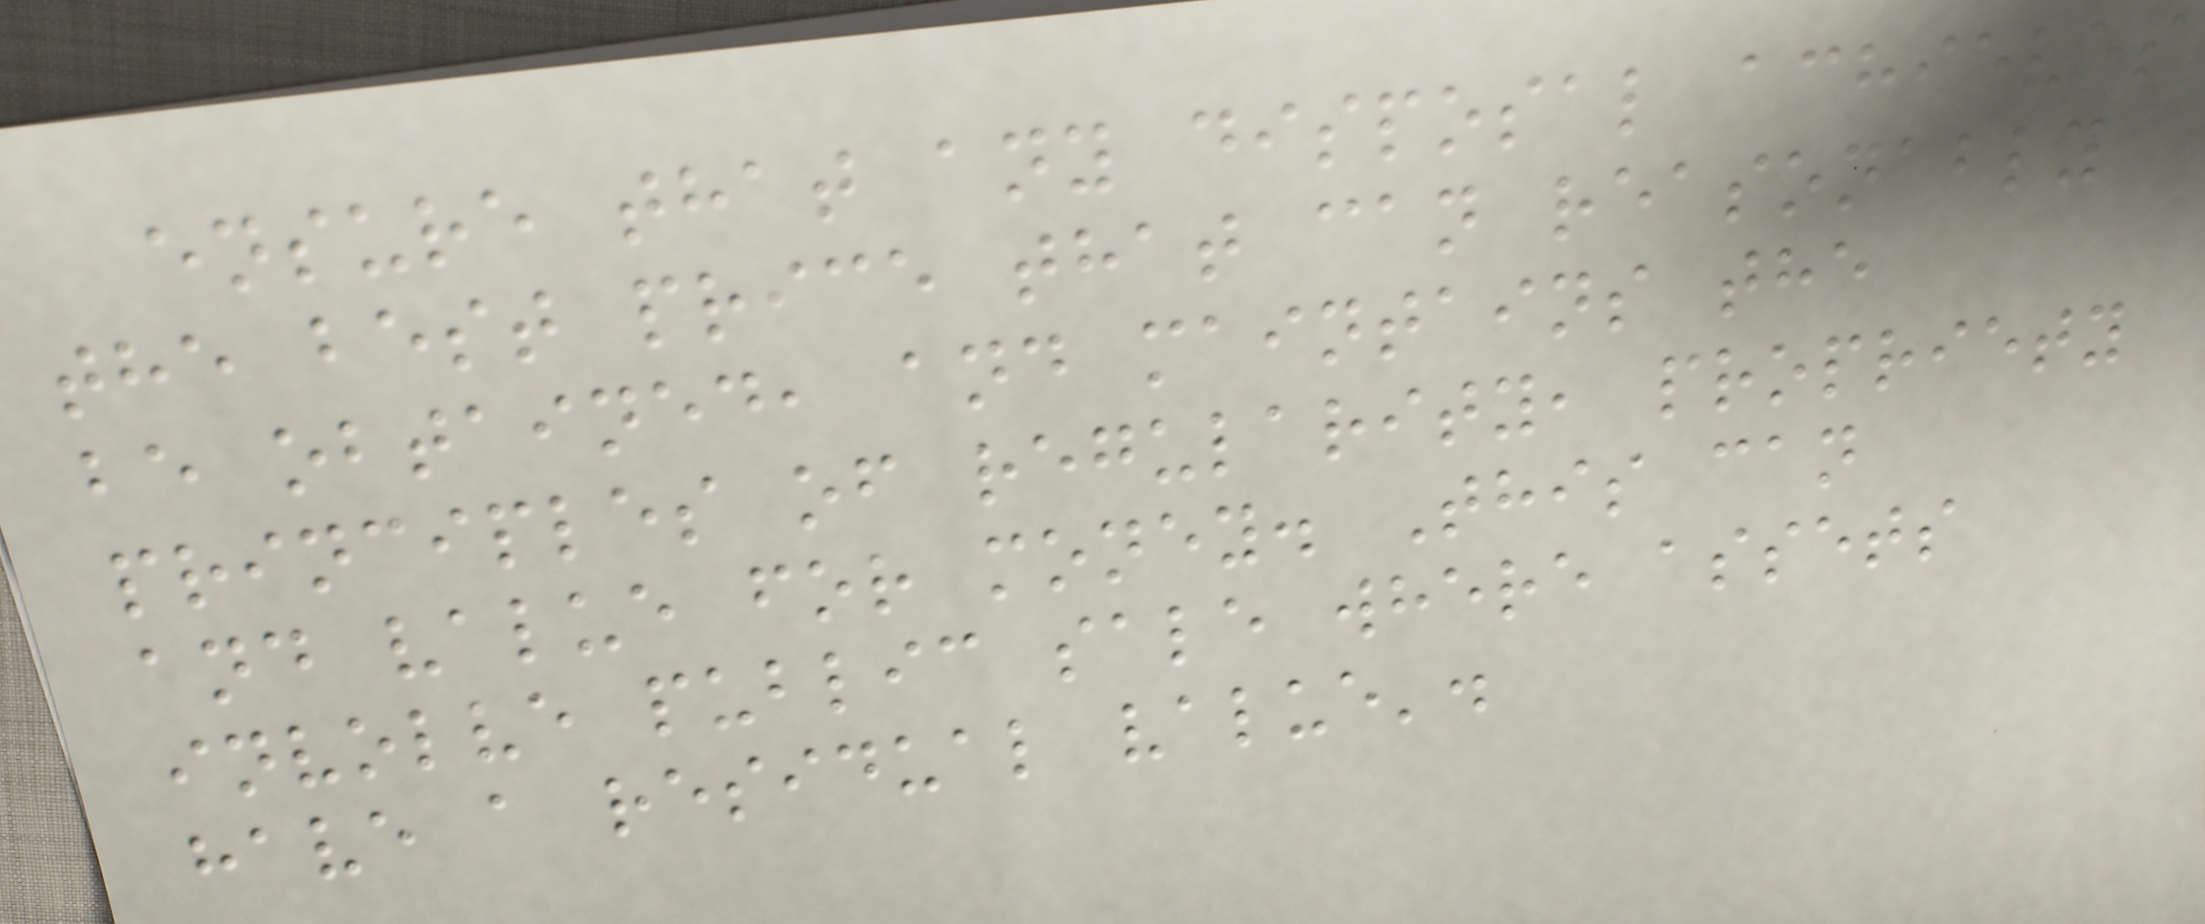ensure that any disposal achieves
the best price that can reasonably
be obtained, and maintains the
principles of regularity, propriety
and value for money. This can
involve public sale where assets
have a residual value'.
